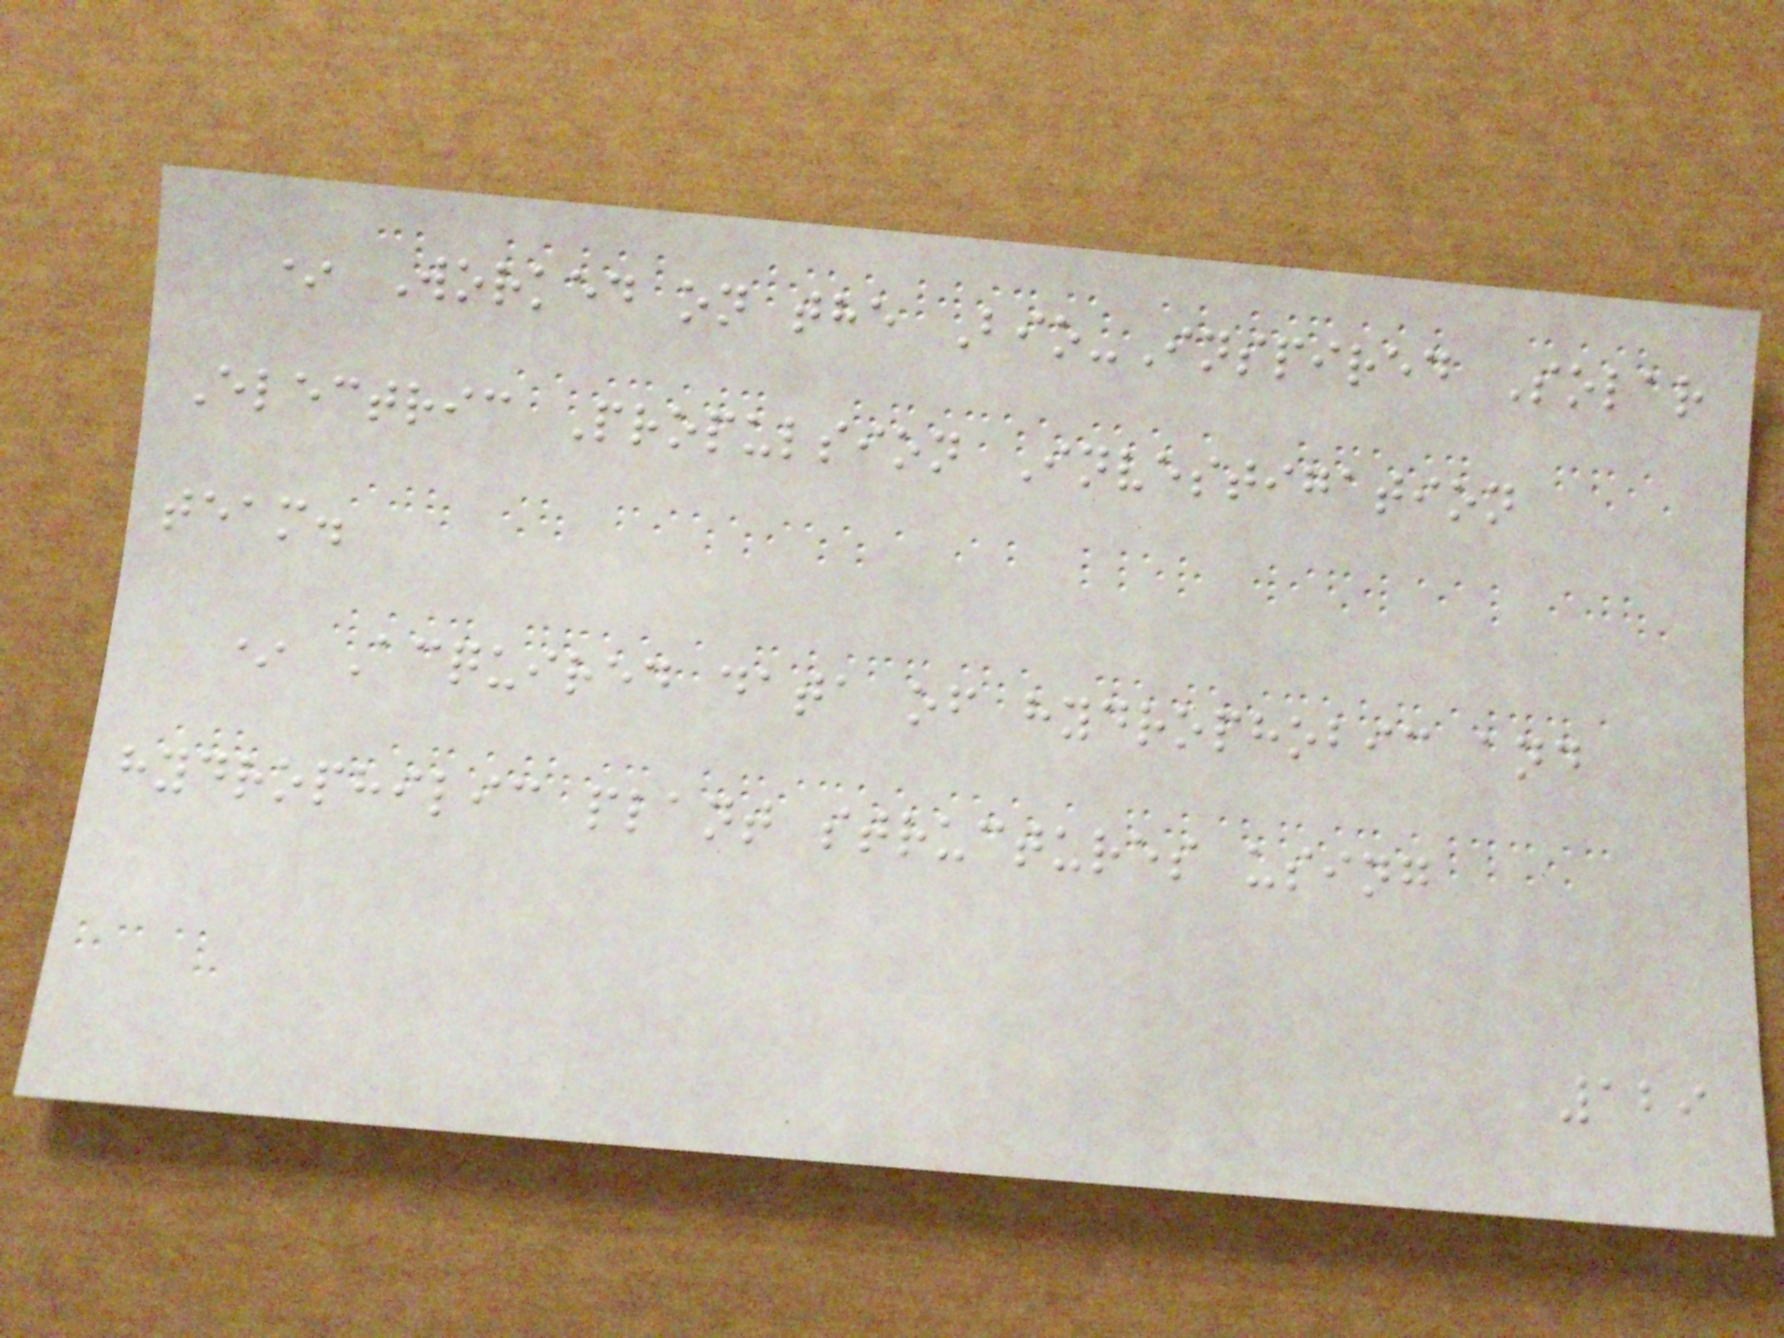* Worked on the Bio-Inspired Solar
Electric Propulsion Investigation
team.
* Acquired data of hydrophobic and
hydrophilic plant structures using
129
